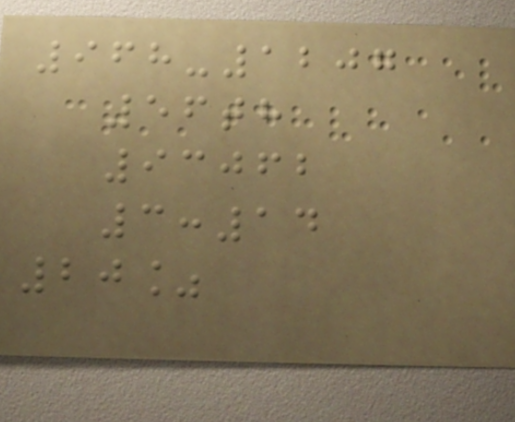968-1207
56th
93062
3:14
20%
